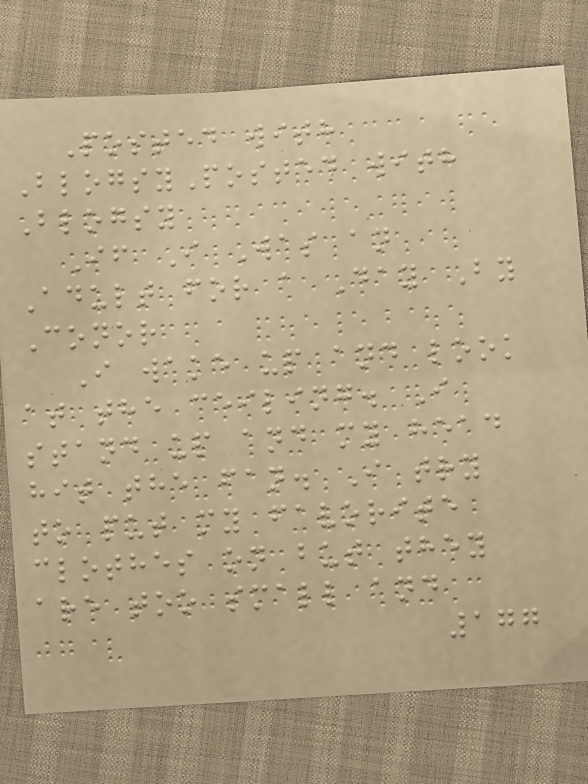Posted with
BlogsyPosted with
Blogsy
If I Was an
Adult for a Day By
Conor
I wake up and look
at the ceiling. I
stand up and my head
hit the fan. I try
to put my favorite
clothes on but they
are too small and
177
